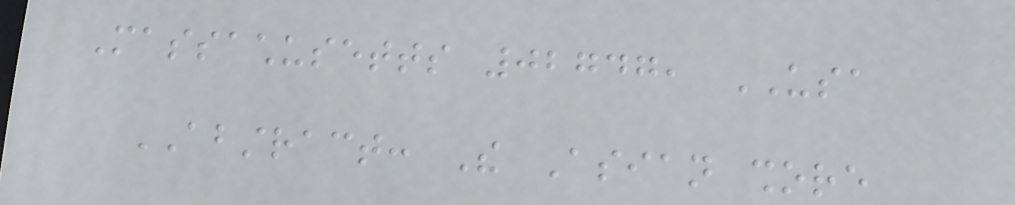Massachusetts 02747, USA
ABSTRACT: The Asian shore
